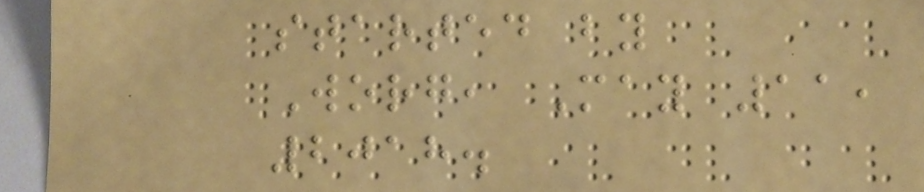started by
Worg, May 11,
2018.
